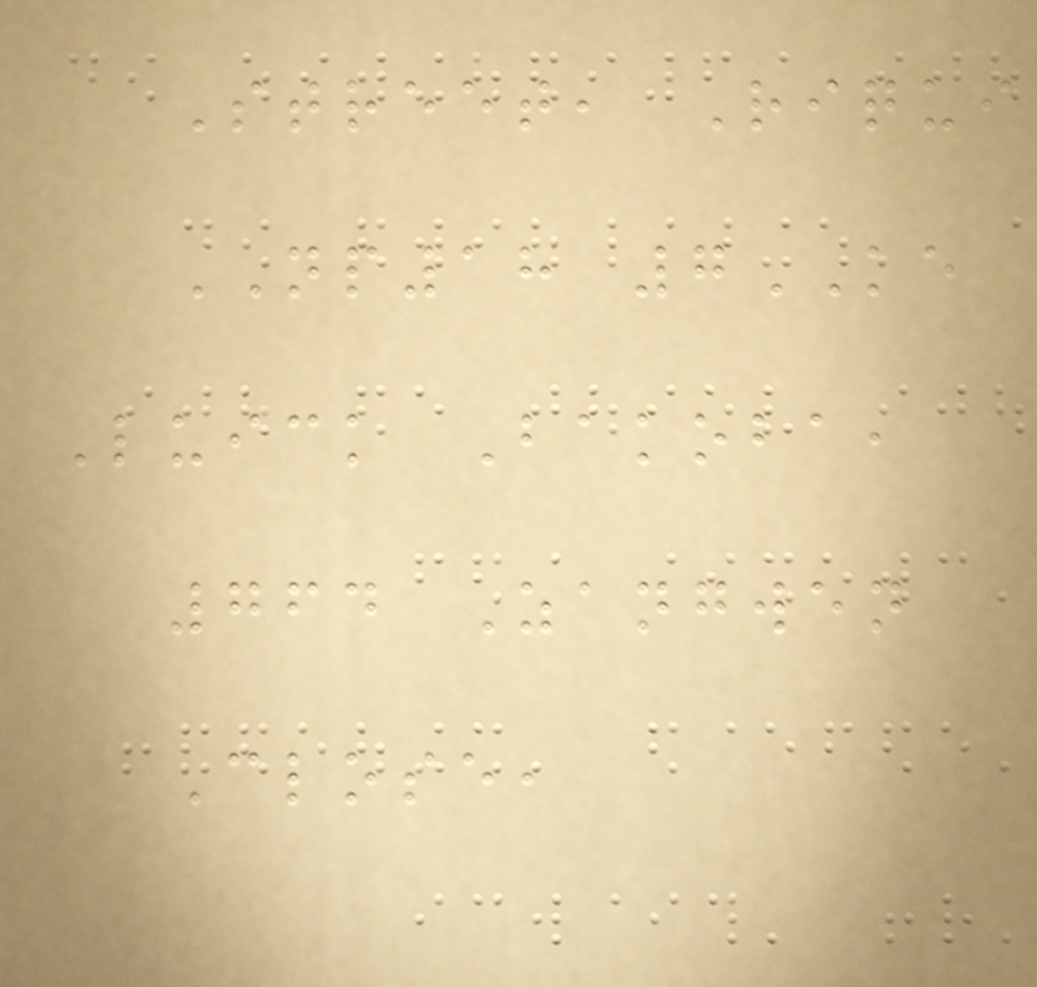Street, Riqui
NP18 7KE
Luick Bakoba,
764 Zangwen
Close,
